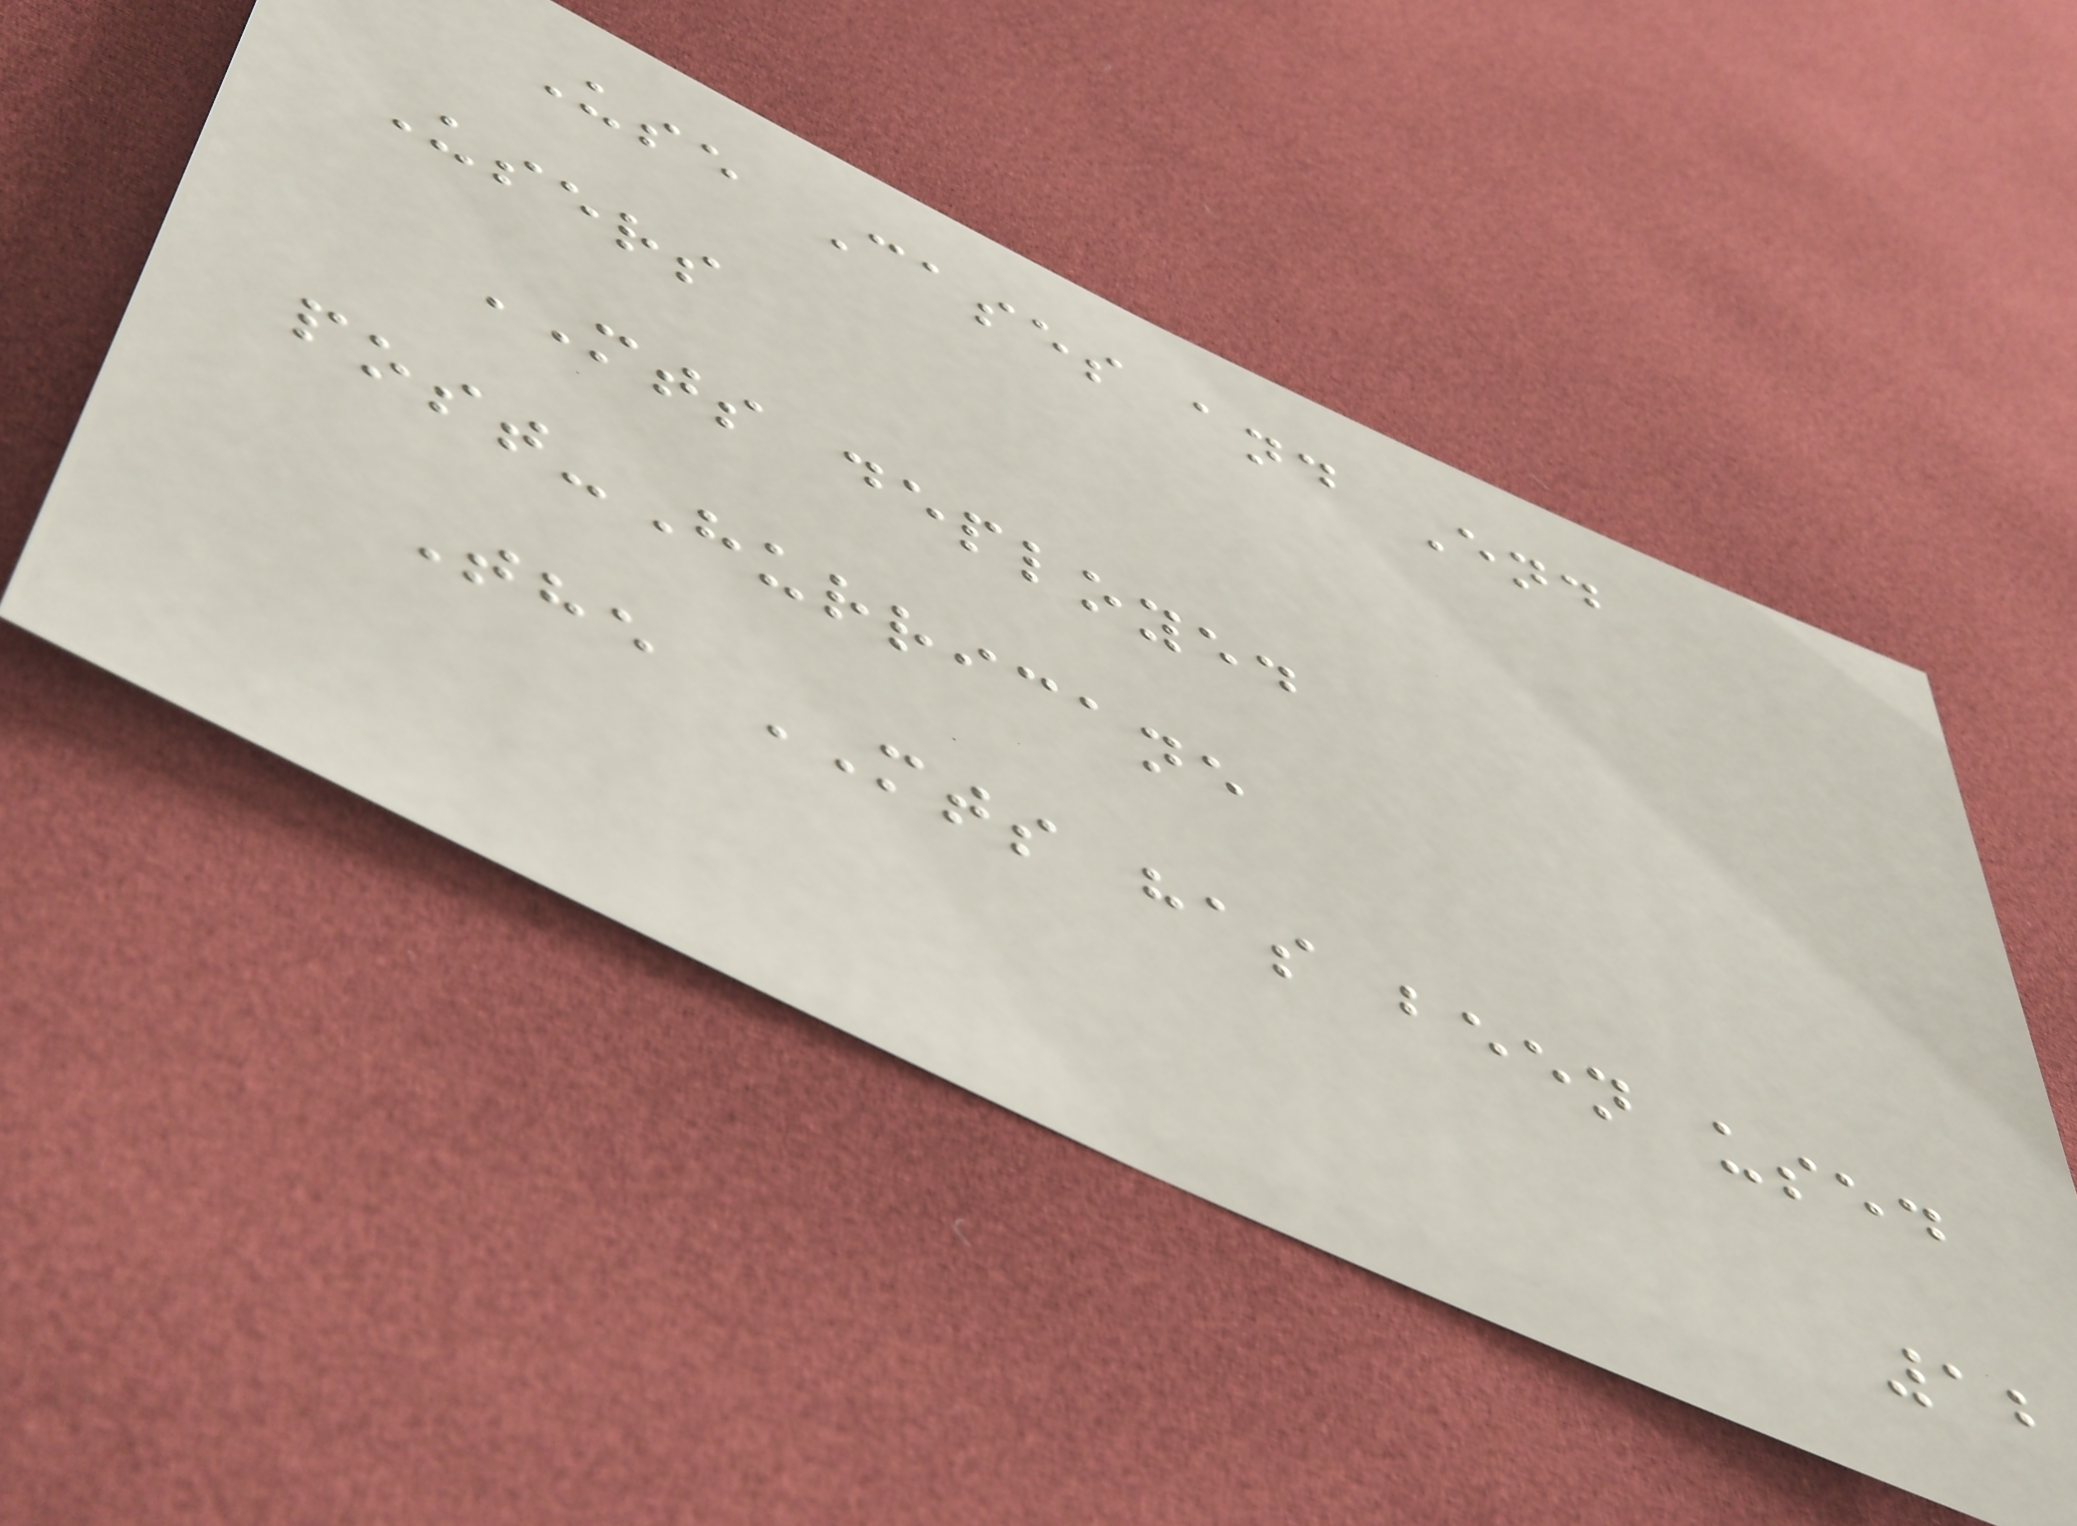Use Cases and End
Users
MTS deployed
post-Hurricane
The MTS has been used
12
